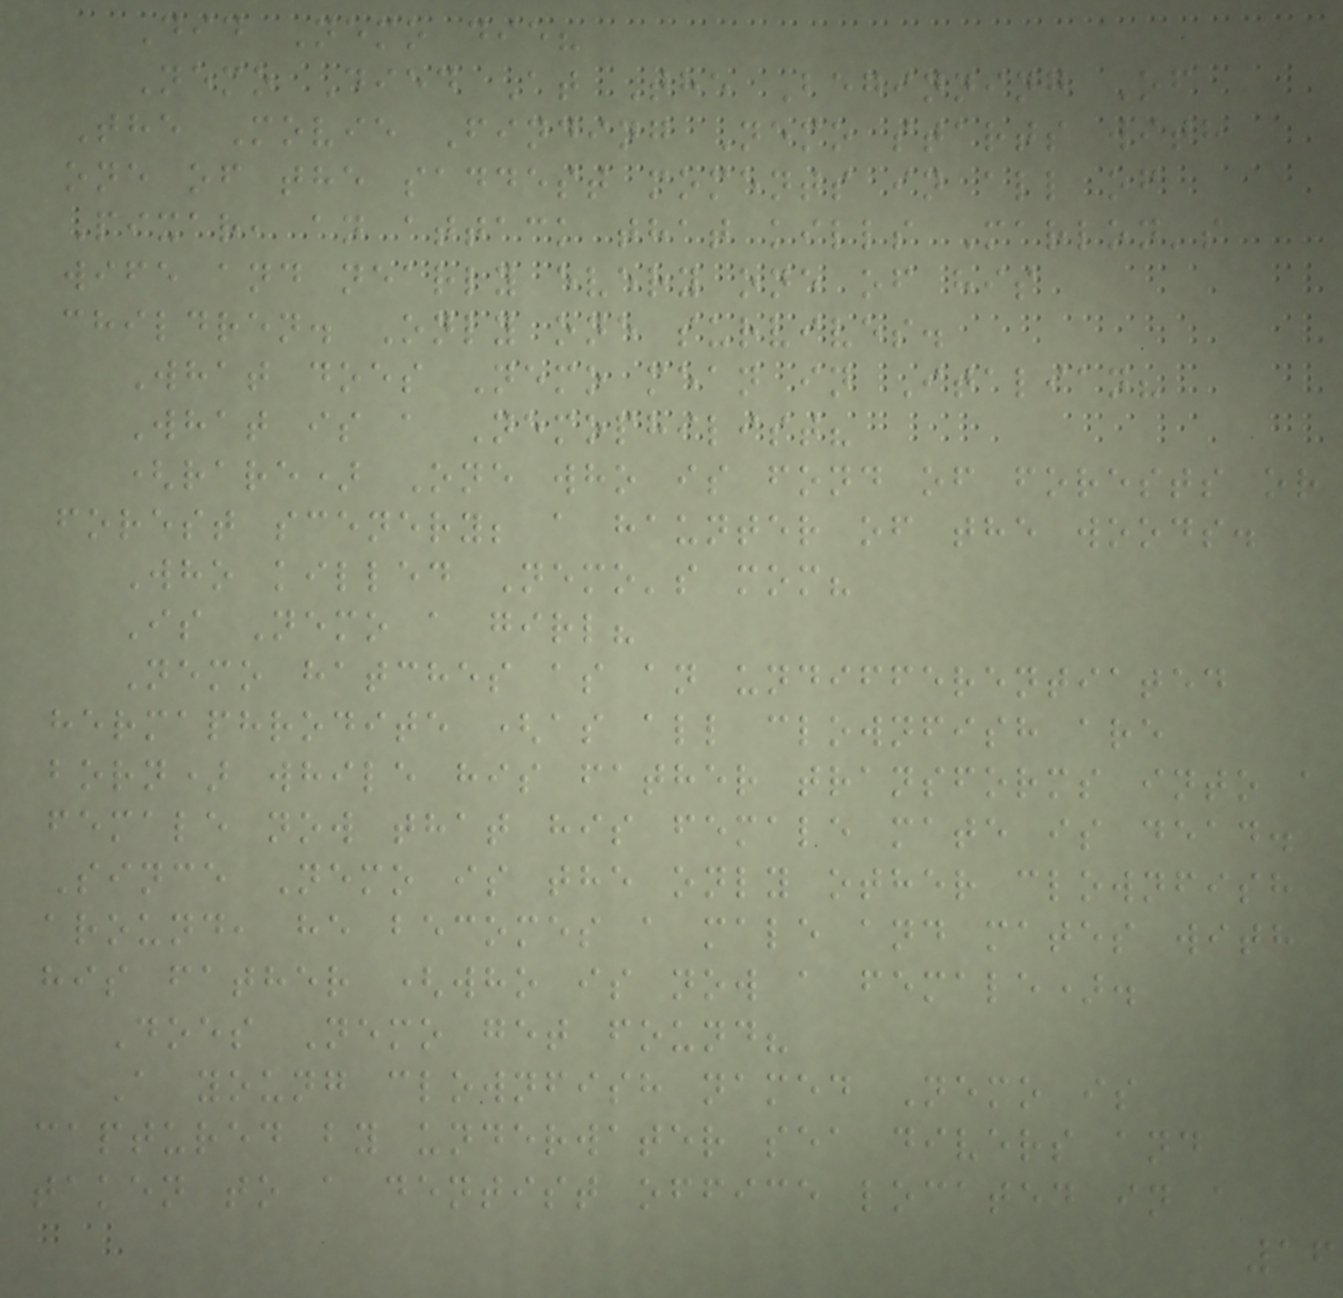Did Nemo die?
Nemo Died At The Beginning Of
The Movie Finding Nemo starts with
one of the saddest moments in all of
Pixar, an attack that kills Marlon's
wife and nearly every one of his
children. Only one survives.
What does Nemo mean in Italian?
What is a Nemophilist?
(rare) One who is fond of forests or
forest scenery; a haunter of the woods.
Who killed Nemo's mom?
Is Nemo a girl?
Nemo hatches as an undifferentiated
hermaphrodite (as all clownfish are
born) while his father transforms into a
female now that his female mate is dead.
Since Nemo is the only other clownfish
around, he becomes a male and mates with
his father (who is now a female).
Does Nemo get found?
A young clownfish named Nemo is
captured by underwater sea divers and
taken to a dentist office located in a
16
